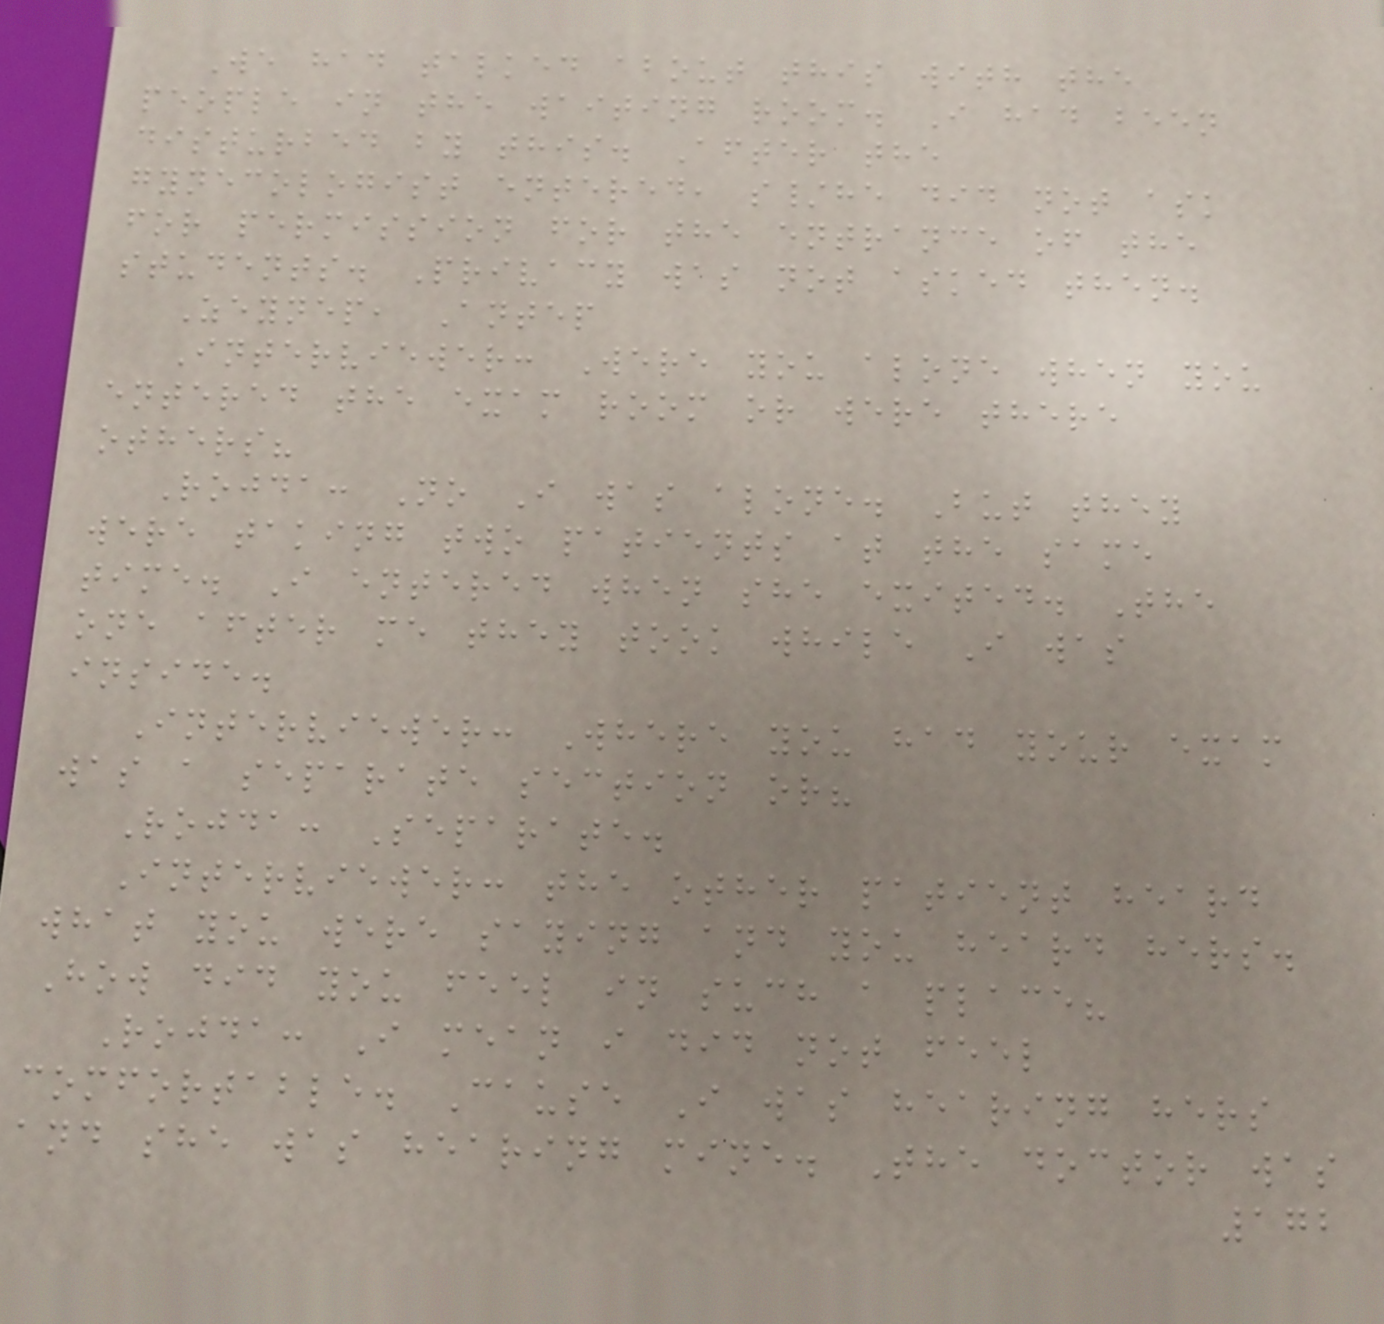We had talked about this with the
people in the waiting room. I had been
disturbed by this. After the
gynecologist entered, s/he did not ask
for permission for the entrance of the
students. Privacy was not asked then.
Zeynep, Antep
Interviewer: Were you alone when you
entered the exam room or were there
others?
Rojda: No I was alone. But they
were taking two patients at the same
time. I entered when she exited. The
one after me they took while I was
inside.
Interviewer: Where you had your exam
was a separate section or?
Rojda: Separate.
Interviewer: the other patient heard
what you were saying and you heard hers.
How did you feel in such a place?
Rojda: I mean i did not feel
comfortable. Cause I was hearing hers
and she was hearing mine. The doctor was
172
